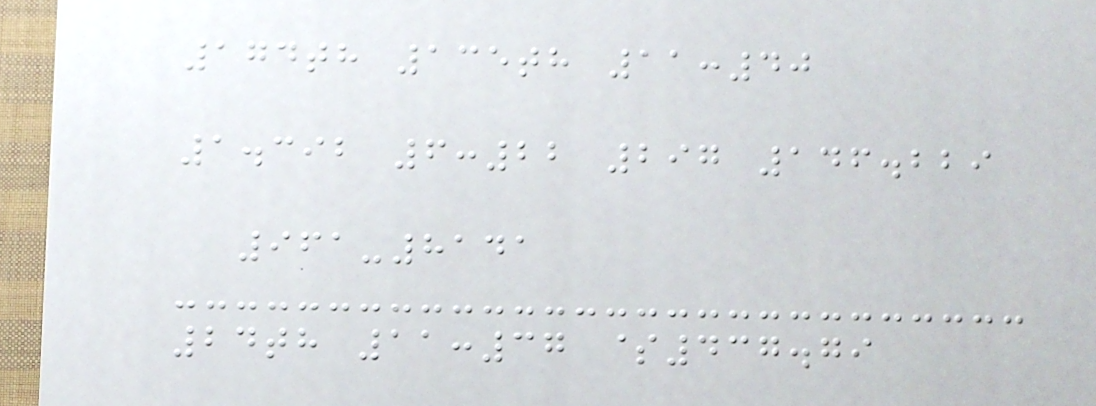174th 135th 11:40
1.392 6:22 297 146.229
961-8141
24th 11:37 $437.79
